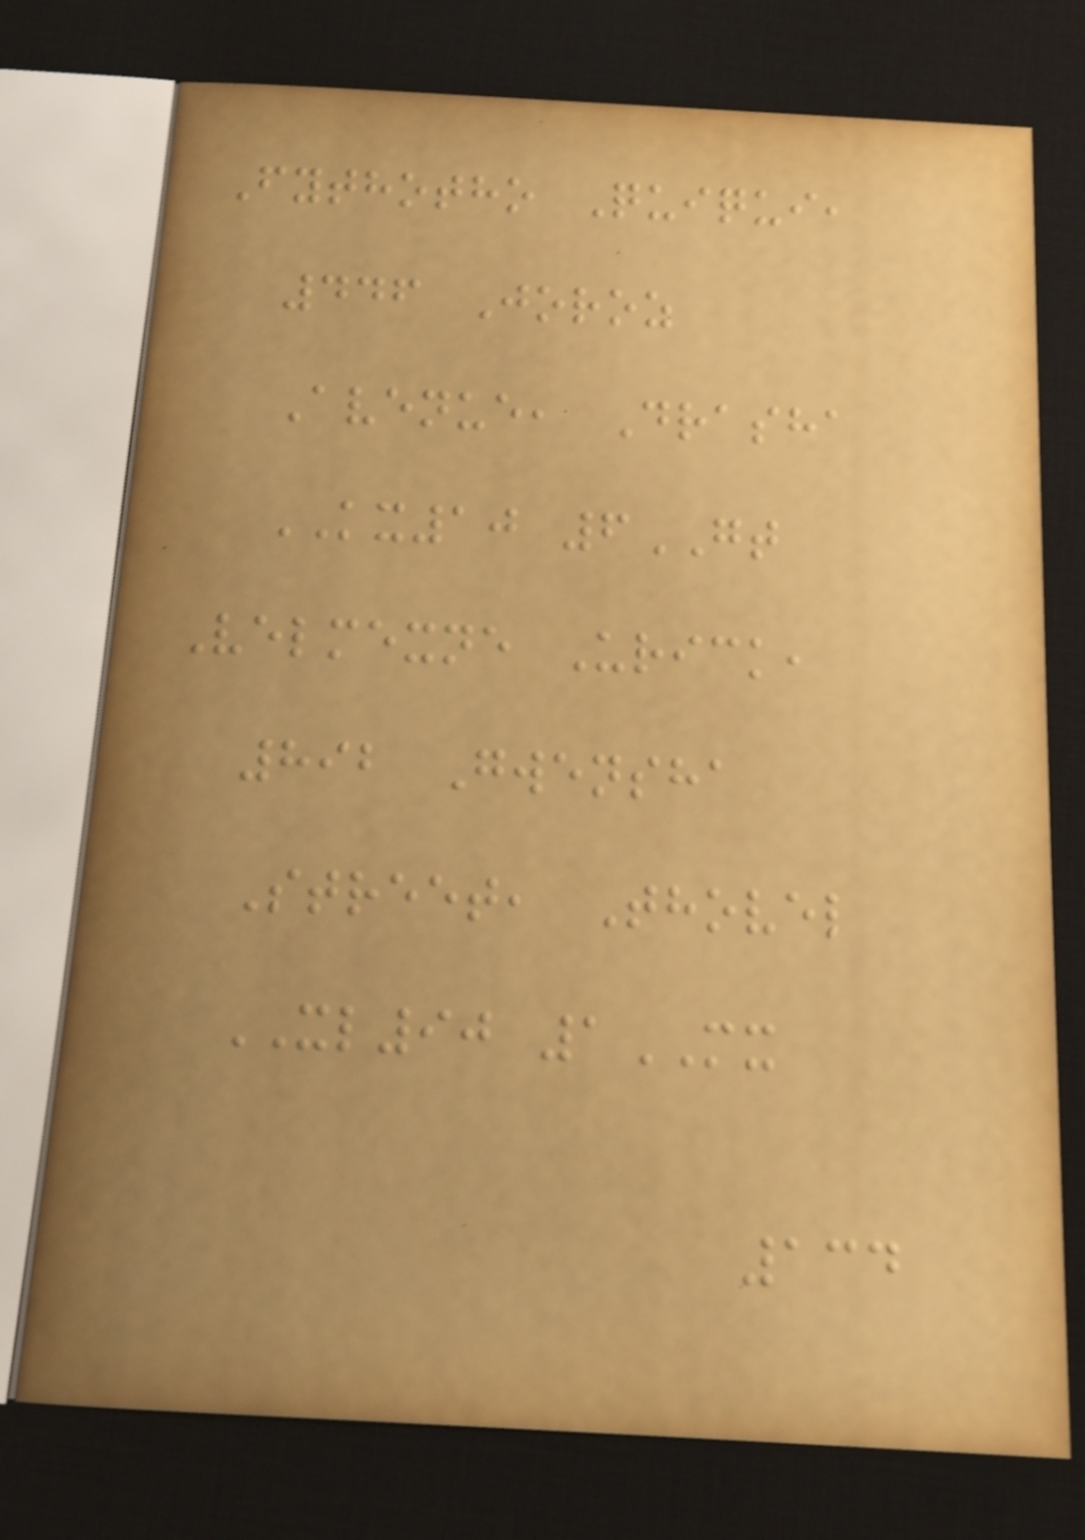Fythotho Quiqui,
446 Joroz
Avenue, Drasha
KX10 6GT
Velmexne Urick,
892 Gwensha
Street, Thovel
XL90 1MX
134
